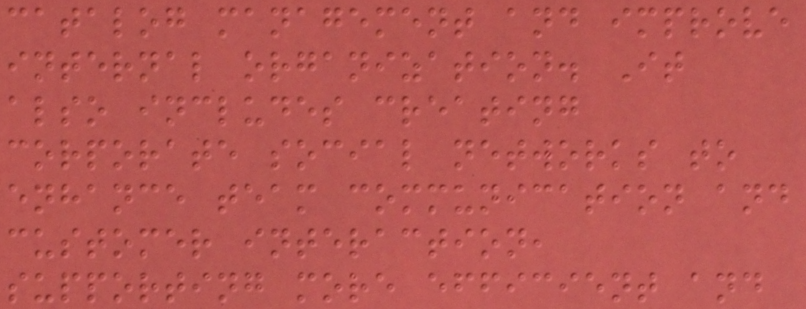catalog management and improve
internal organization. It
also includes creating
corporate social networks to
enhance team communication and
customer interaction,
supporting more efficient and
